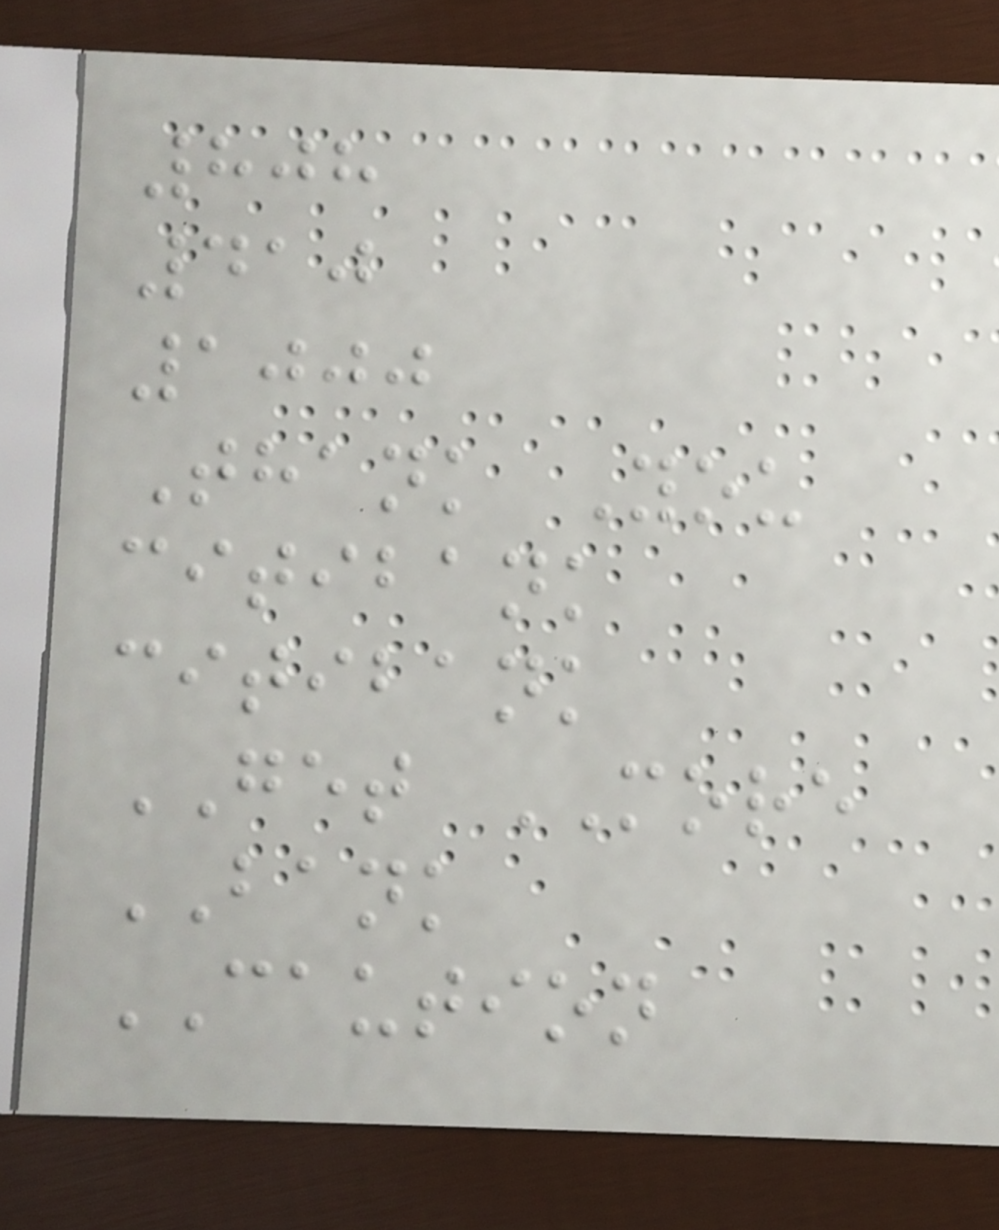808
410
1000
Thank You
citibank
citibank
GET MORE
BANK
CAUTION
